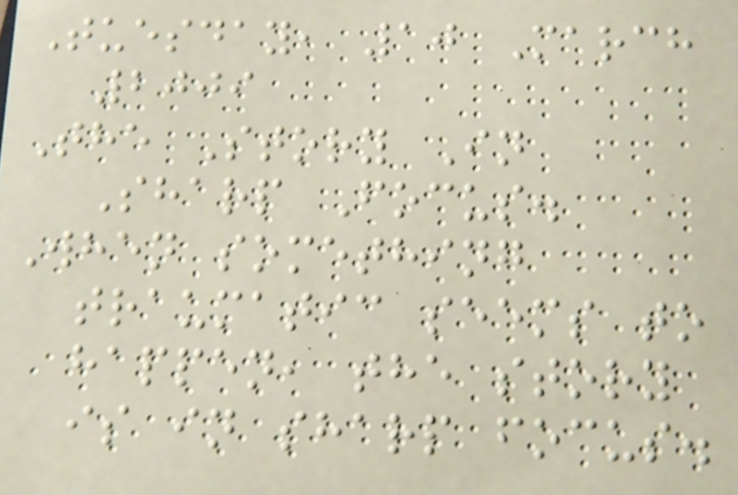Tuesday, 10 March
2009
The Story In
Sharp Focus.
When something
traumatic seems to
happen, the story
is in sharp focus.
